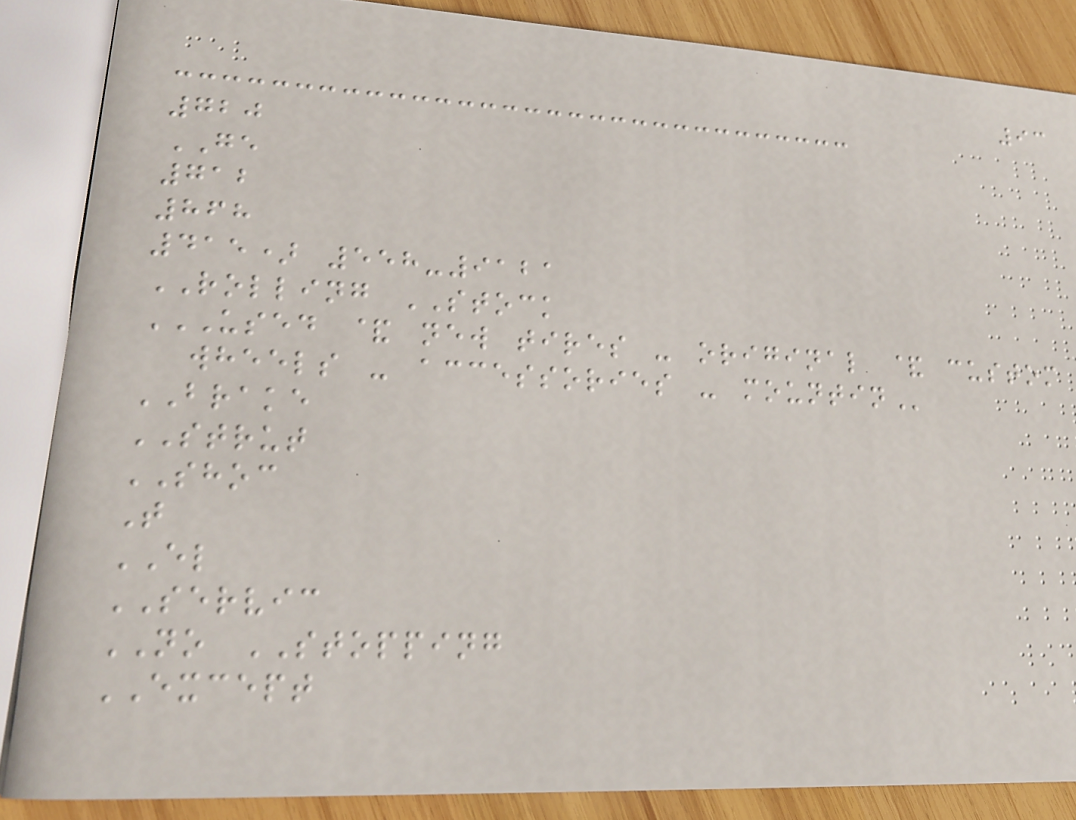93
720
GE
712
868
415) 558-9121
ROLLING STOCK
USED & NEW TIRES - ORIGINAL & CUSTOM
WHEELS - ACCESSORIES - MOUNTIN
BRAKE
STRUT
SHOC
T
EL
SERVIC
NO STOPPING
EXCEPT
